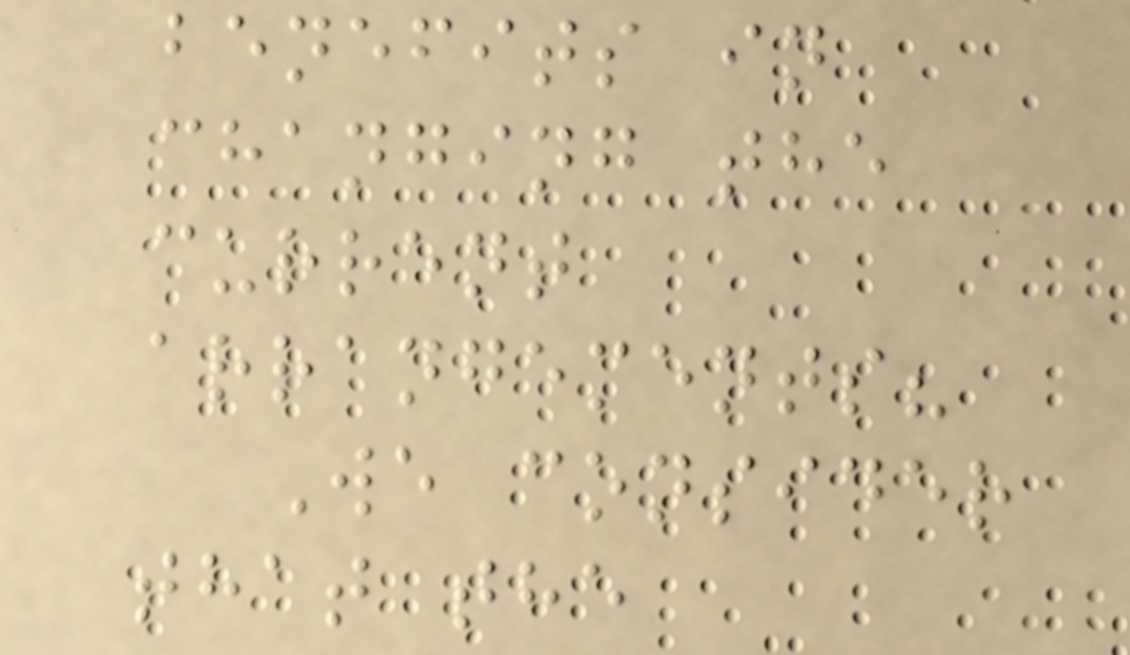benefits in
changing the
current
arrangements?
We consider
that the
